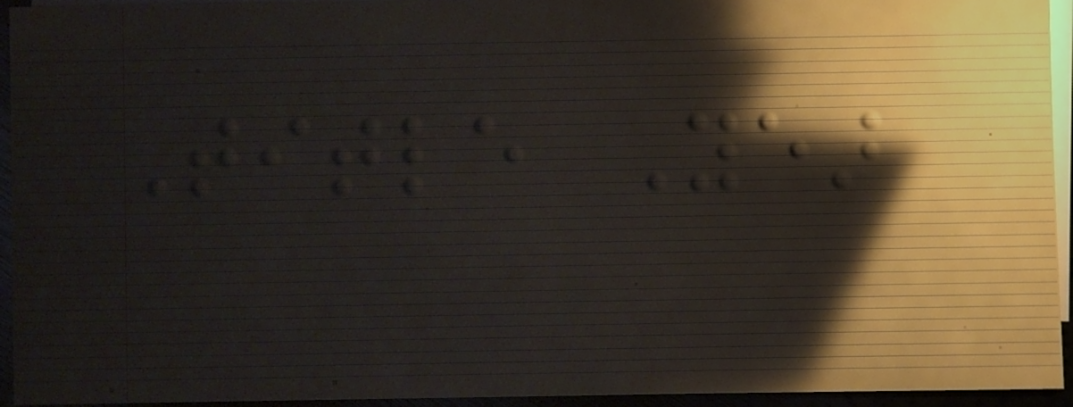Title Year
